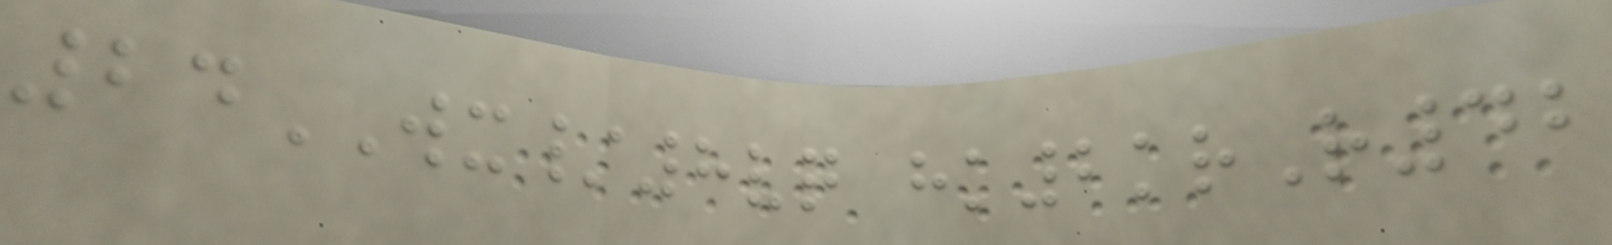24WX/8vq hk2krR42
